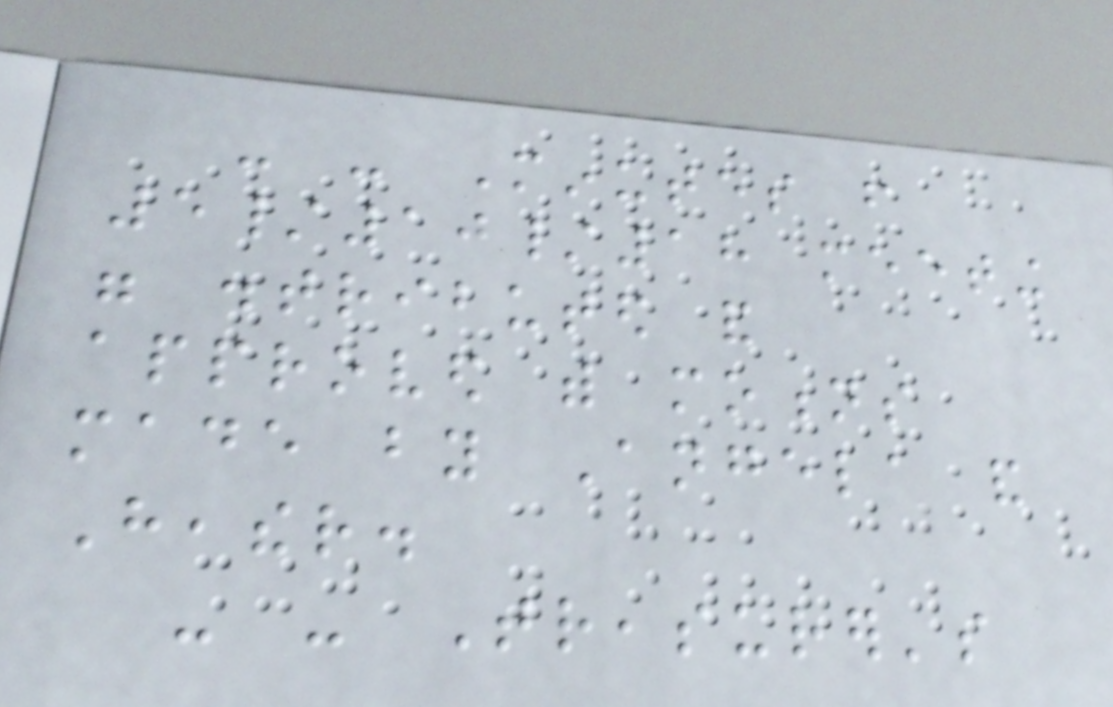- - Minutes from
5/10/18 meeting
were distributed and
approved with motions
made by Angela and
Heather.
- - Treasurer's
